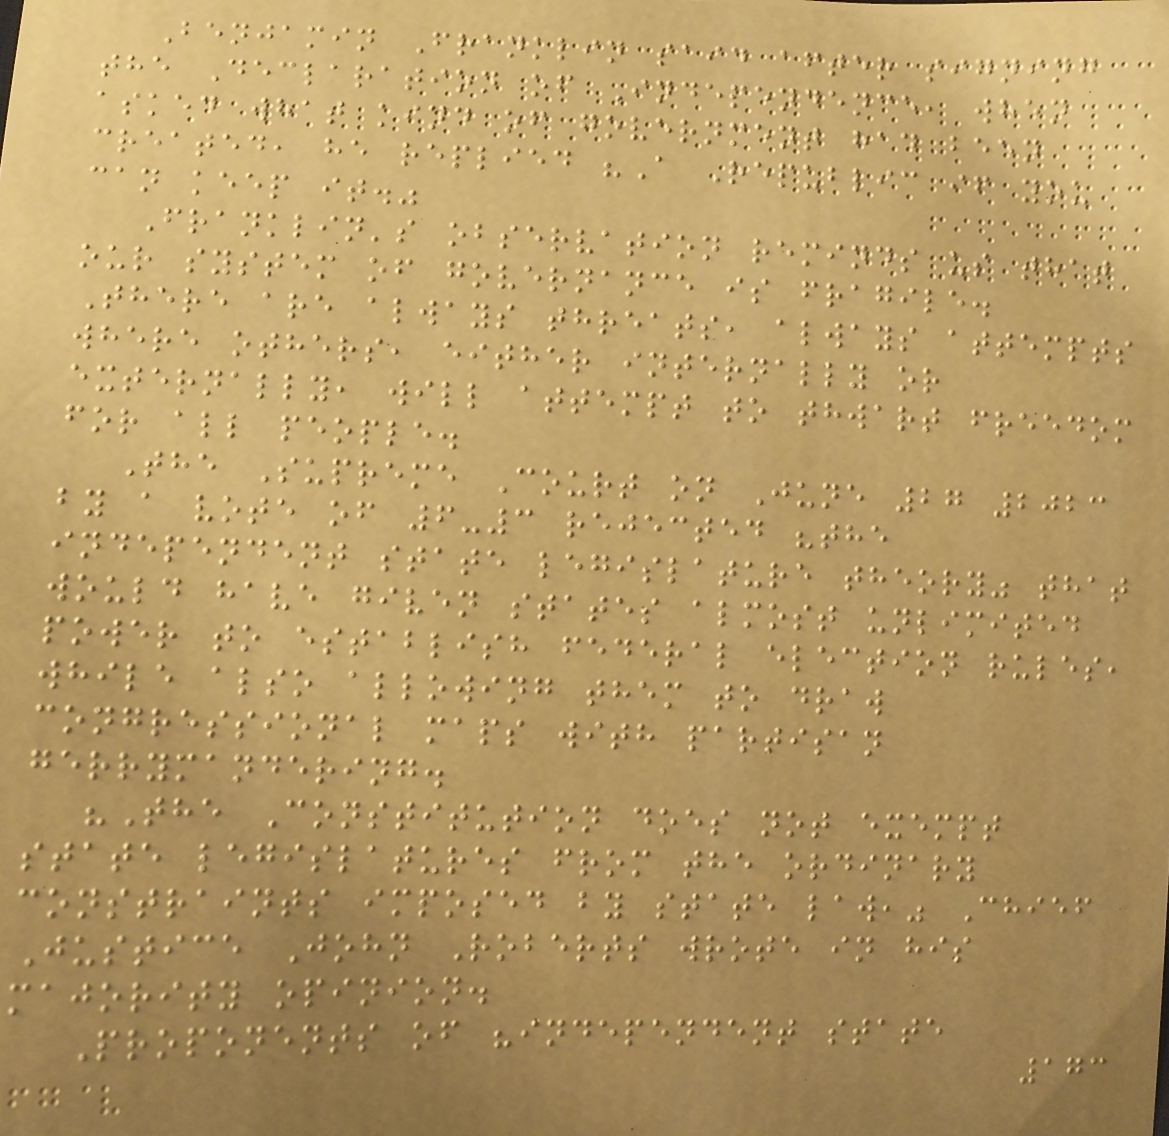Benjamin Franklin said after signing
the Declaration of Independence, when
asked what kind of government had been
created, he replied "A Republic if you
can keep it."
Franklin's observation reminds us that
our system of governance is fragile.
There are always threats, always attempts
where others, either internally or
externally, will attempt to thwart freedom
for all people.
The Supreme Court on June 27 2023
by a vote of 6-3 rejected "the
independent state legislature theory" that
would have given states almost unlimited
power to establish federal election rules,
while also allowing them to draw
congressional maps with partisan
gerrymandering.
"The Constitution does not exempt
state legislatures from the ordinary
constraints imposed by state law," Chief
Justice John Roberts wrote in his
majority opinion.
Proponents of "independent state
173
